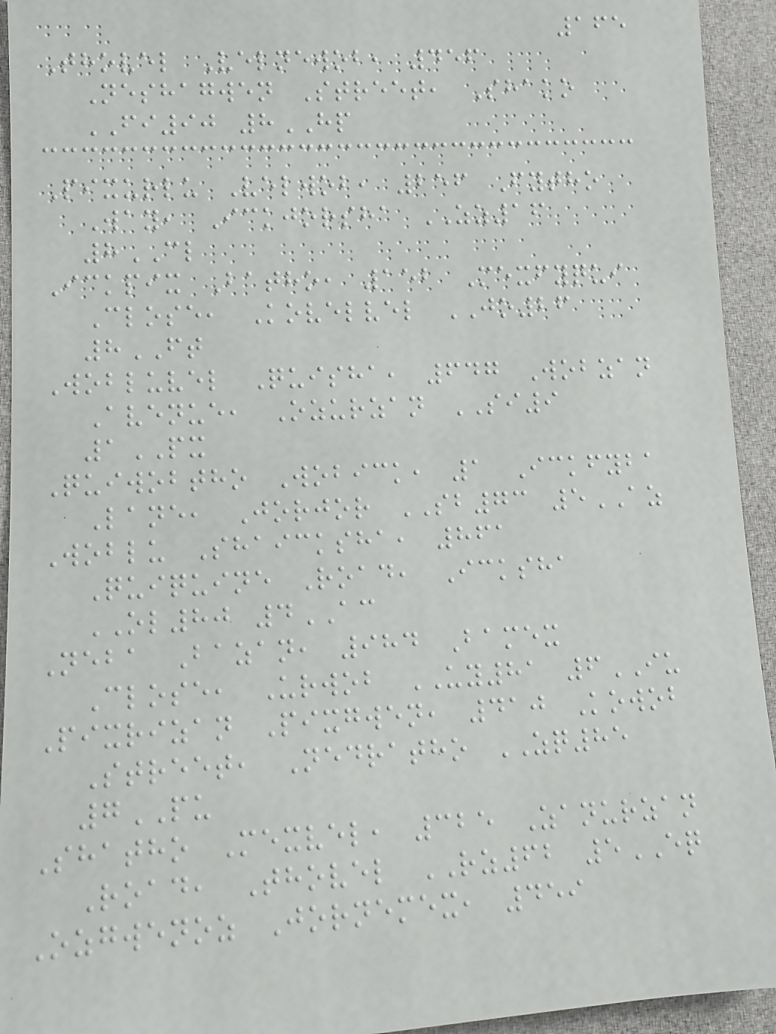165
Thovel Velnewob, 456
Neshagwen Street, Shako
FI90 8HP
Pixurlu Velwob, 256 Fytho
Way, Ickjorsha ZZ16
8CL
Ickpix Batho, 152 Mexfyqui
Close, Kovelvel JO26
8FT
Wobluvel Quisha, 647 Wobzan
Avenue, Ozurzan SI9
1PX
Quiwobtho Wobick, 1 Ickfyba
Lane, Jorjor SB73 5AZ
Woblu Shaicksha, 861
Quiquine Road, Icksha
OL80 4AC
Neba Bazan, 984 Bamex
Close, Urwob UY81 6IU
Pixrizan Pixgwen, 410 Kowob
Street, Nedratho ZQ85
7PU
Shatho Mexvel, 325 Zanurzan
Road, Thovel RZ62 5EQ
Ozgwenoz Jornemex, 459
